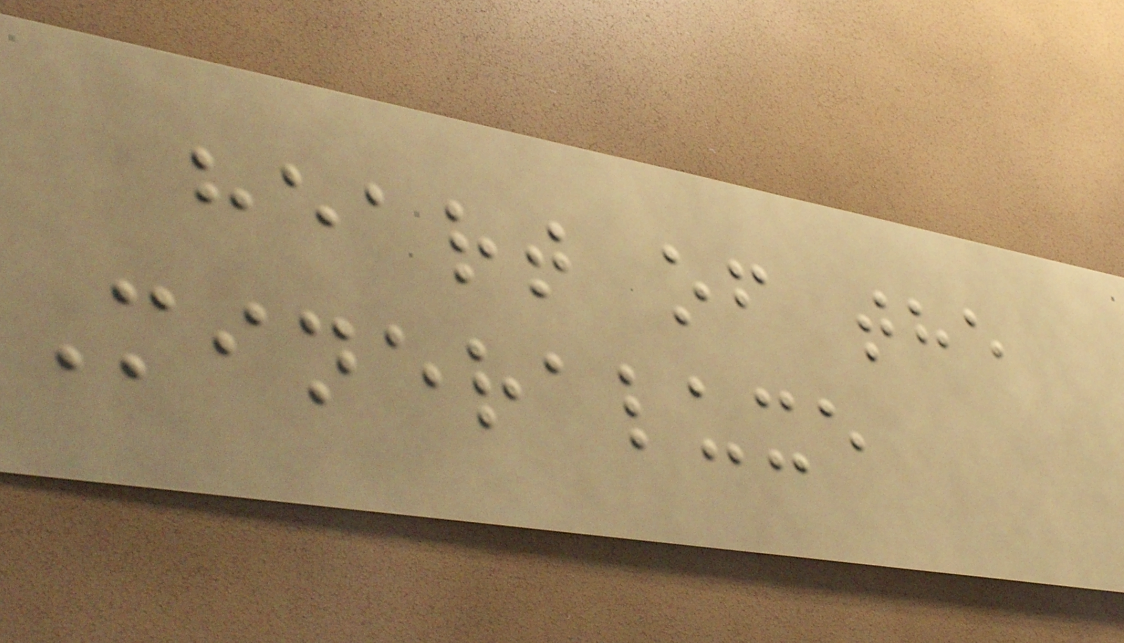heart of the
Mineraluxe
